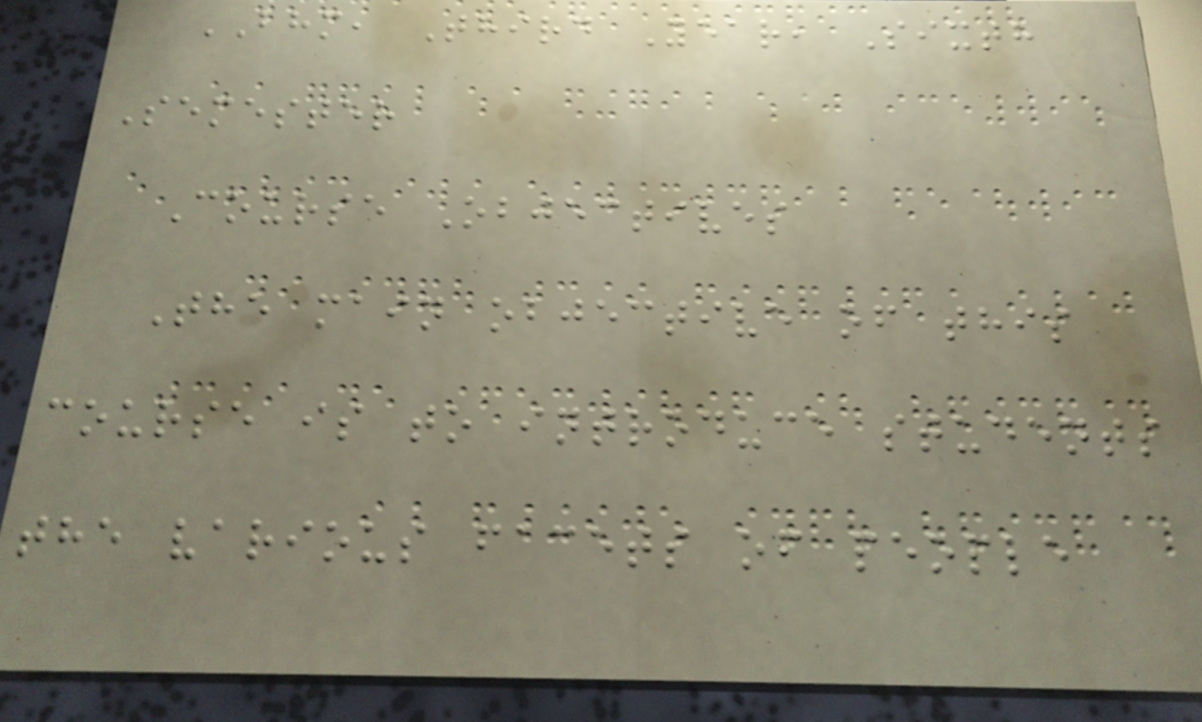BHM, Third Year, Sixth
Semester
Course Objectives
The main objective of this
course is to introduce students
the various facets of people
